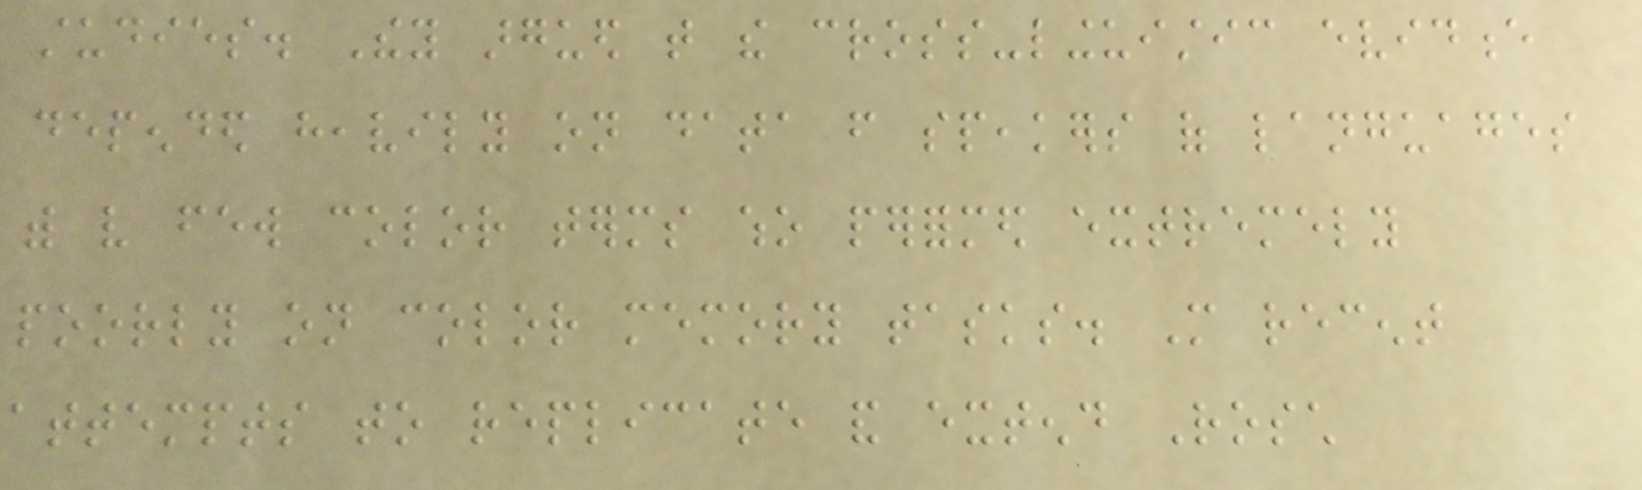studies. They argued that the cross-linguistic evidence
depended heavily on data from speakers of languages
with very few color terms who performed extremely
poorly on color memory tasks. More recent
attempts to replicate and extend Rosch
